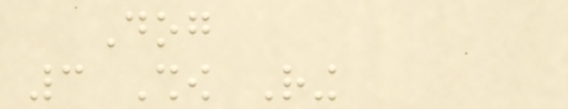Dog
3 Show Ring
